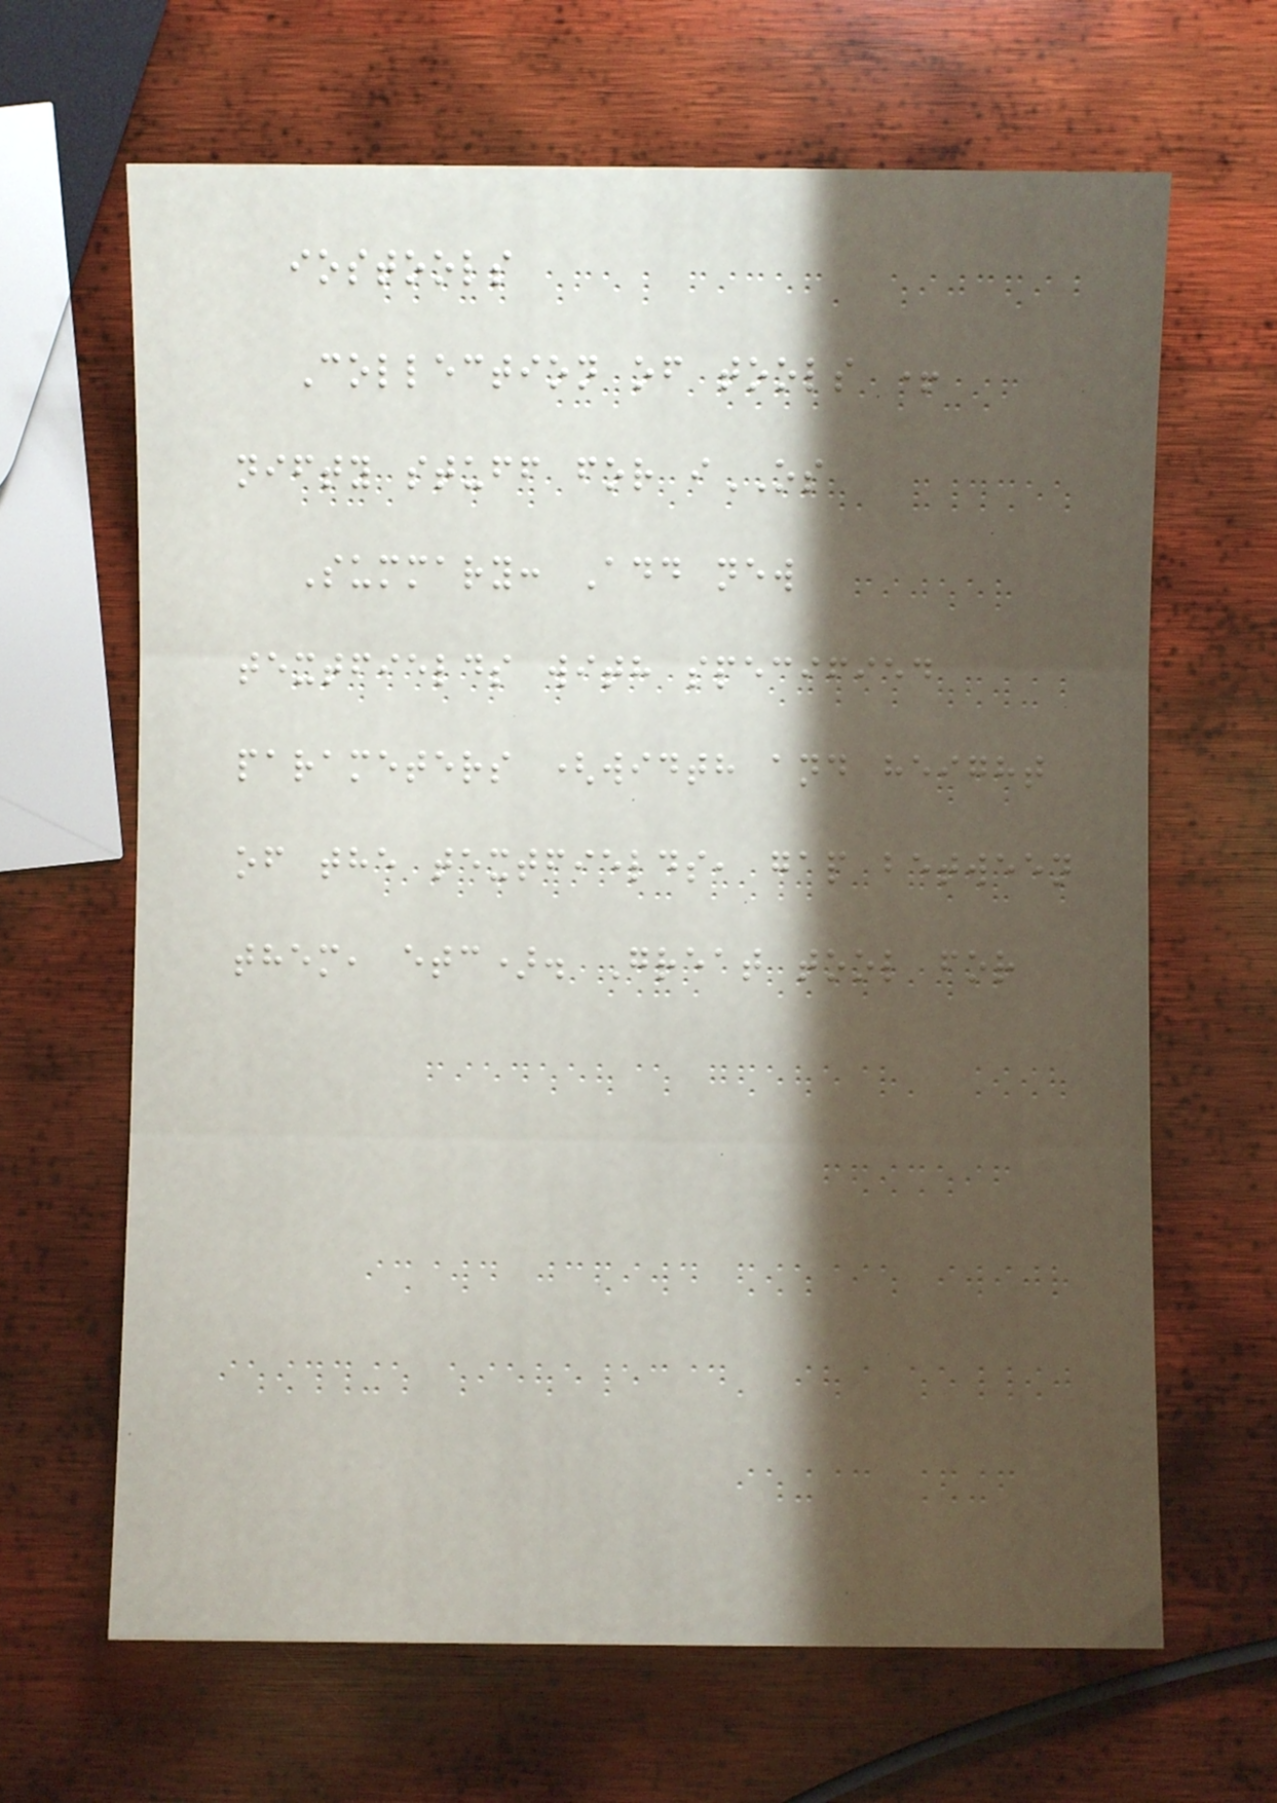iostools
Collection of tools +
nifty stuff for iOS
Summary: Add new
textfields with specified
parameters (width and height
of the textfields, gap between
them, etc). Great tool for
